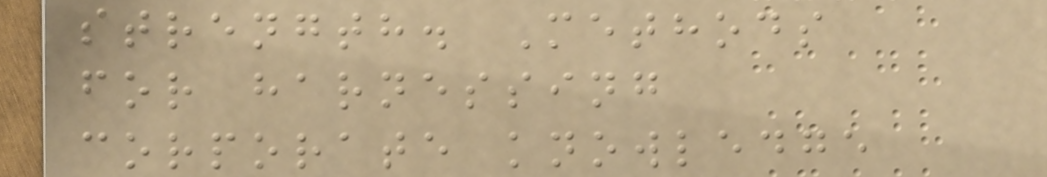strength. Methods
for harnessing
corporate knowledge
